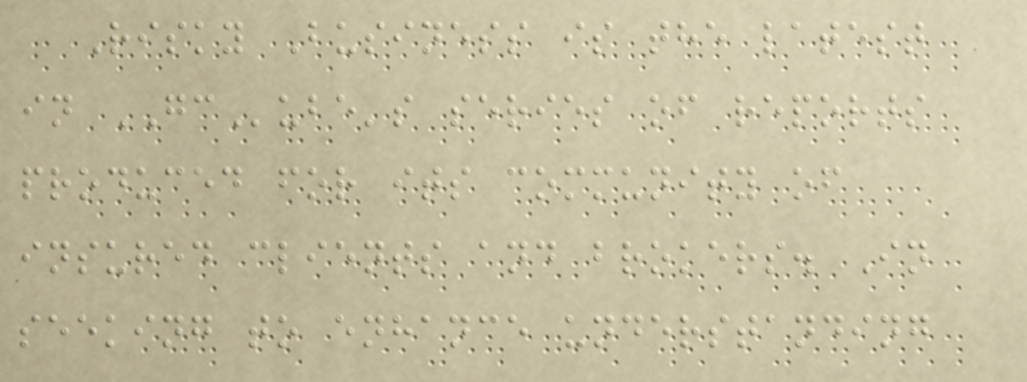Risky Business is the latest
in GCube's series of reports
produced for its community of
insured clients and brokers. In
seeking to enhance understanding
